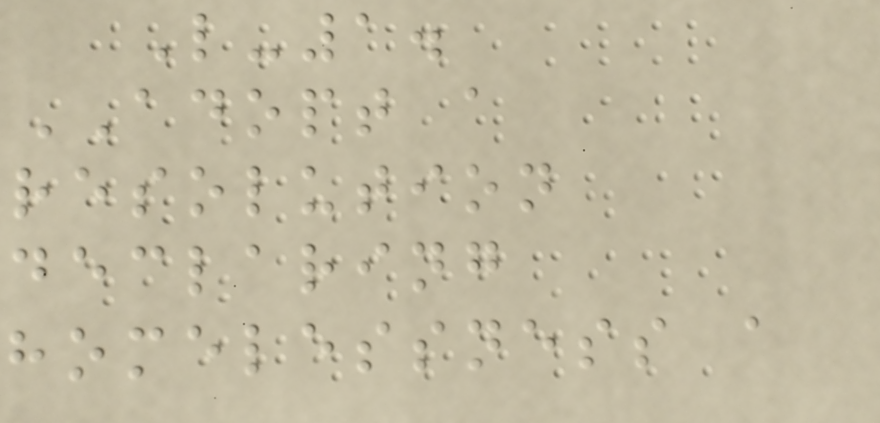L-1.
ADOPT a
resolution
declaring
homelessness a
